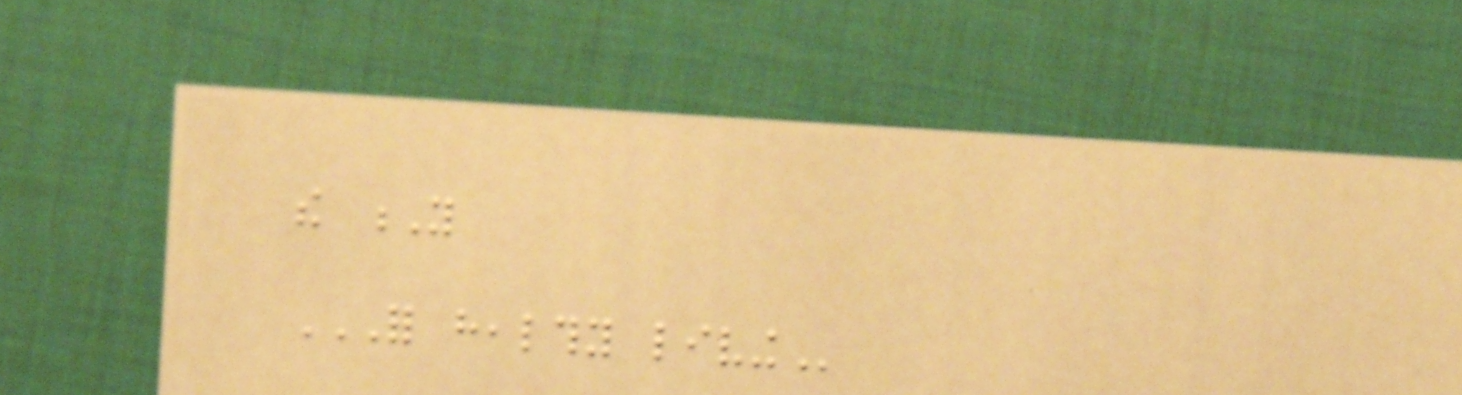the Y
FOR HEALTHY LIVING
